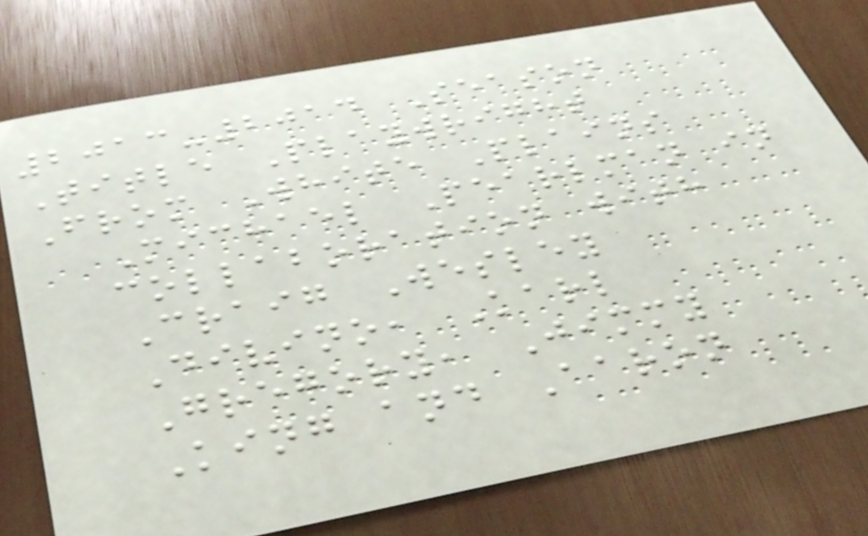2013-2014 Season
Title Playwright
From White Plains
Michael Pearlman in
collaboration with
Craig Wesley
Divino, Karl
Gregory, Jimmy
King and Aaron
